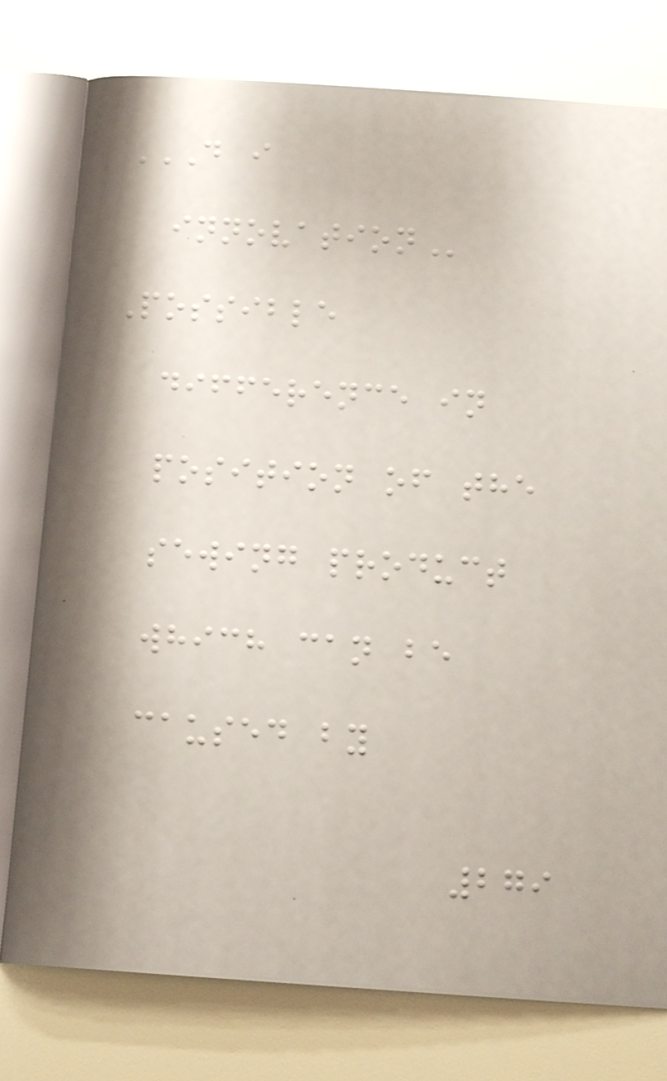D I
INNOVATION
Possible
difference in
position of the
sewing product
which can be
caused by
279
